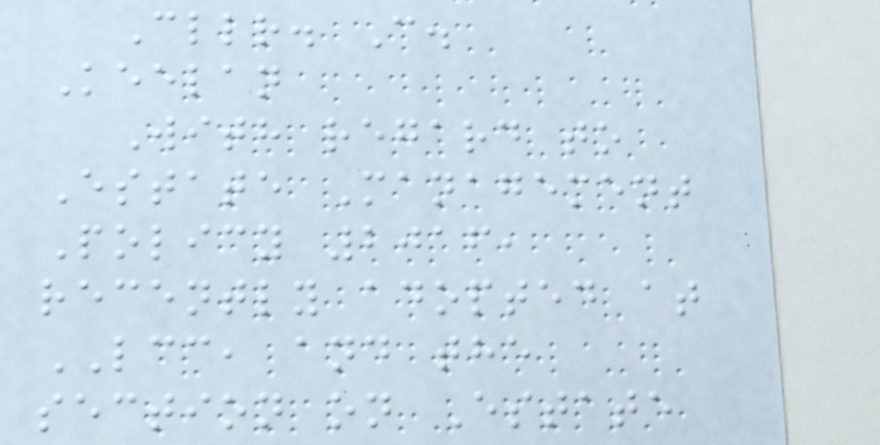Cllr. C.
Keelan
With regard to
Estate Management
Policy 2016,
recently adopted at
LCC, and the
section on Estate
